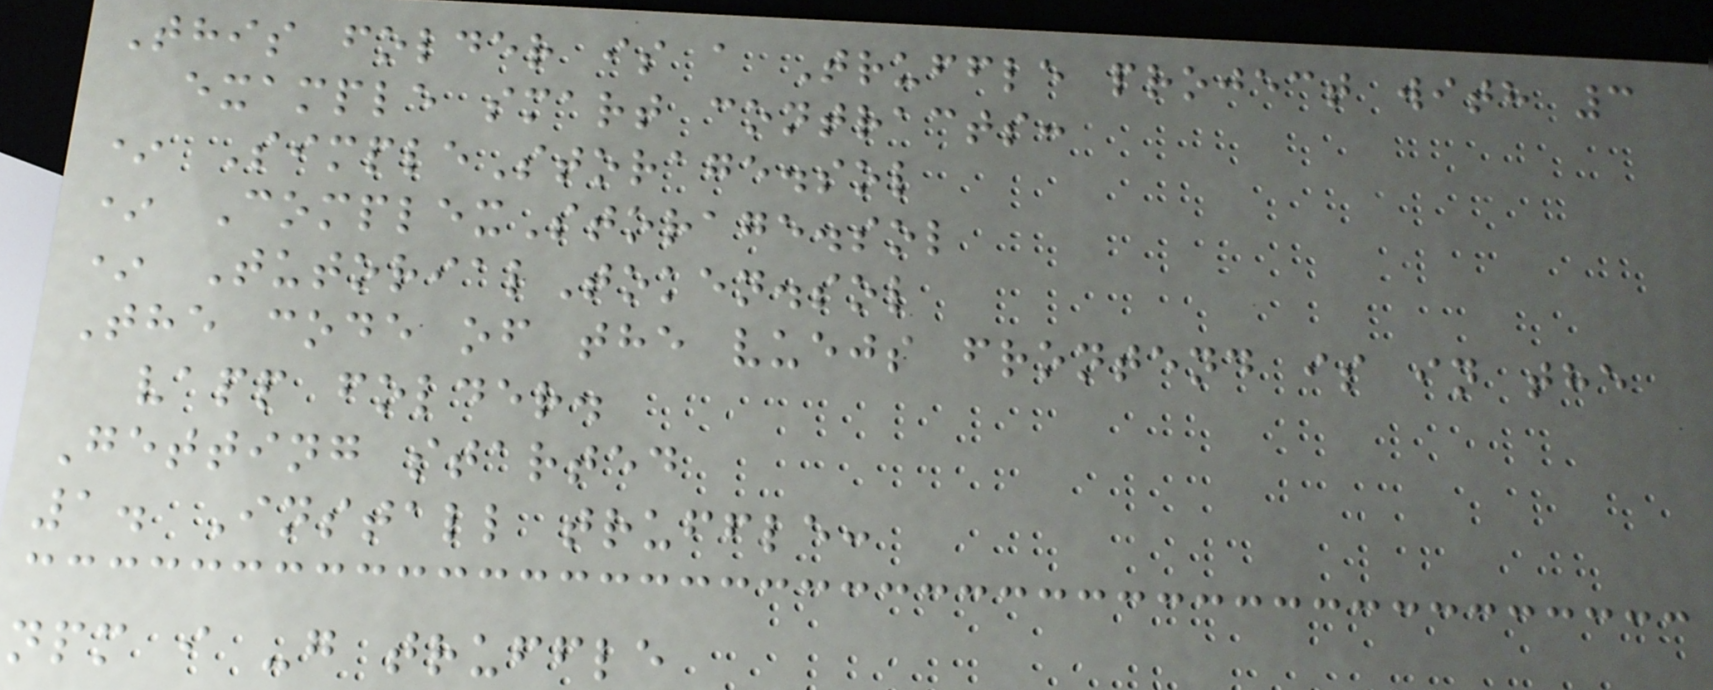This folder is a Truffle project with 3
example smart contracts:
* SimpleStorage.sol
* ComplexStorage.sol
* TutorialToken.sol
The code of the vuejs frontend is in the
vapp folder.
Getting started
1. Install truffle:
npm i -g truffle
